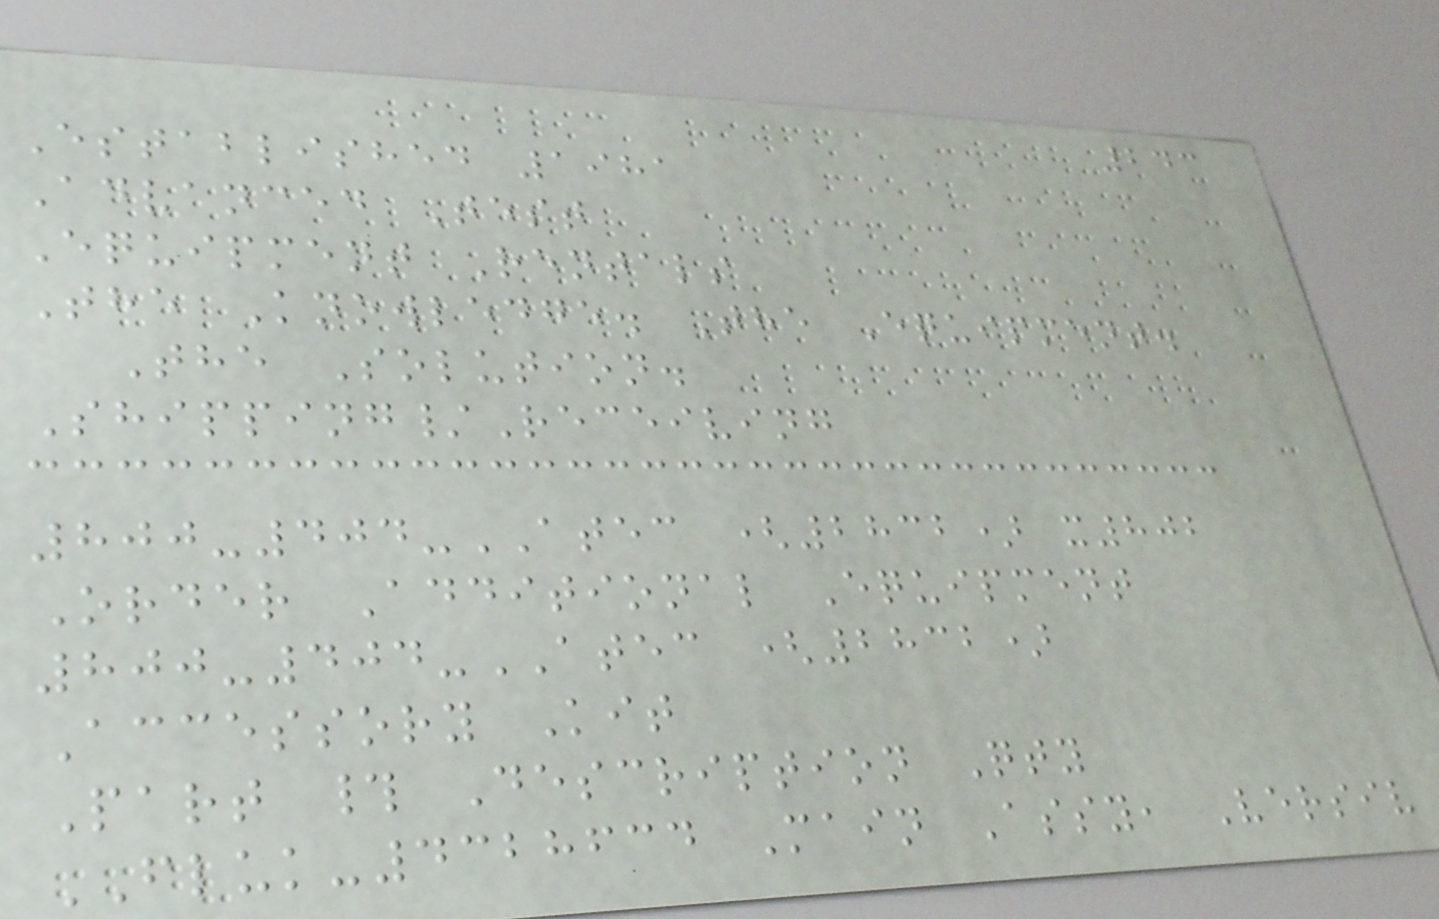243
Established 1981
Advanced Test
Equipment Rentals
The Knowledge. The Equipment.
The Solution.
Shipping/Receiving
800-404-ATEC (2832) x802
Order Additional Equipment
800-404-ATEC (2832)
Accessory Kit
Part # Description Qty
FLUK-4328634 Main Assy, Versiv
